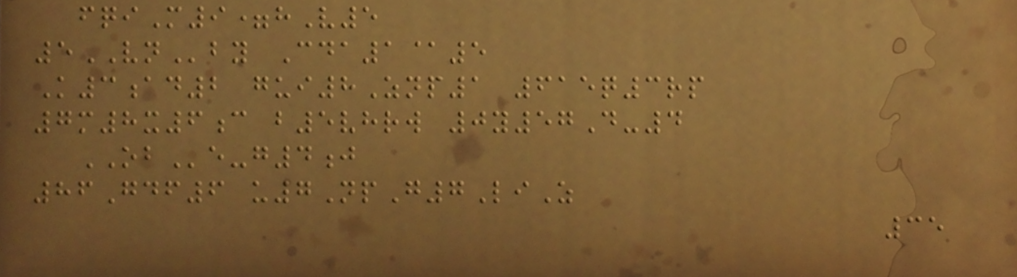fqiM9=hV5
5VNby Cda1@5
K3ad2 gui8Znp1 615q3rp
7m8x6c b5vhrw 0y57D-4
OBe-g4j
86Gdf6 u7NpG7LiZ
35
